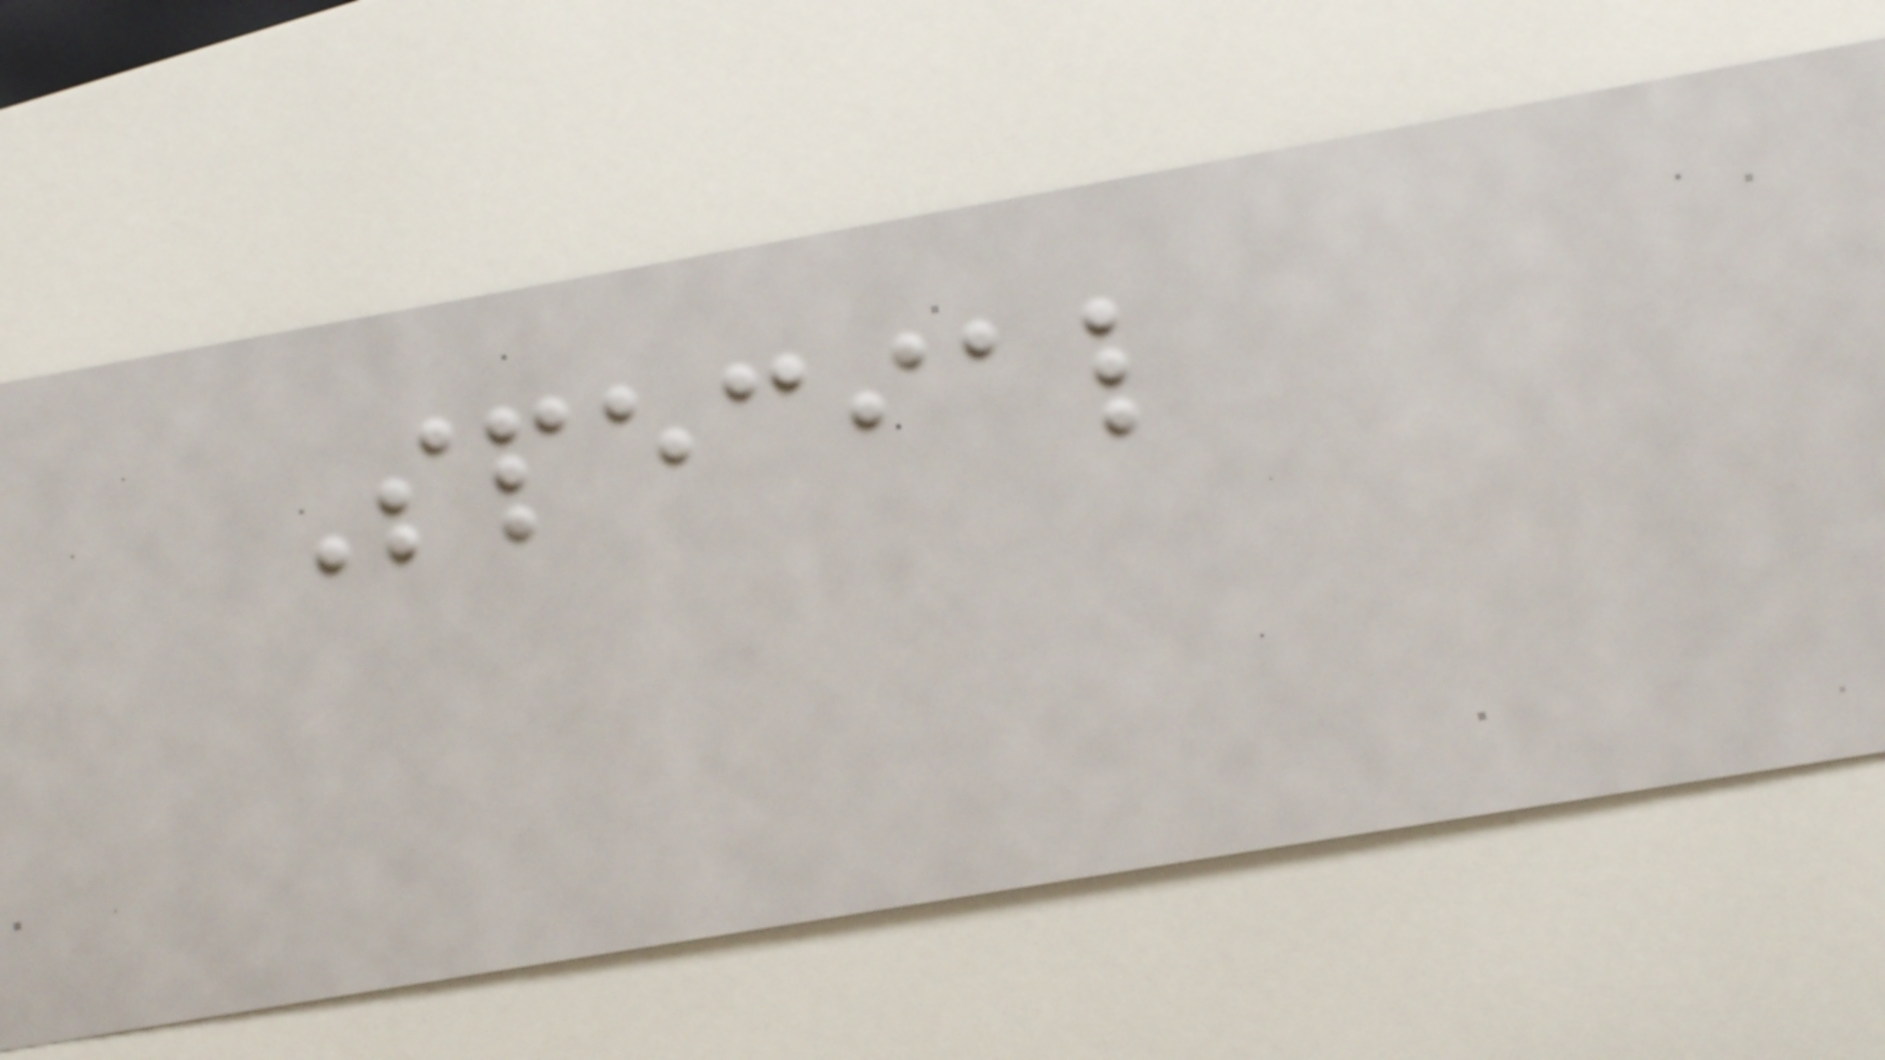Special
